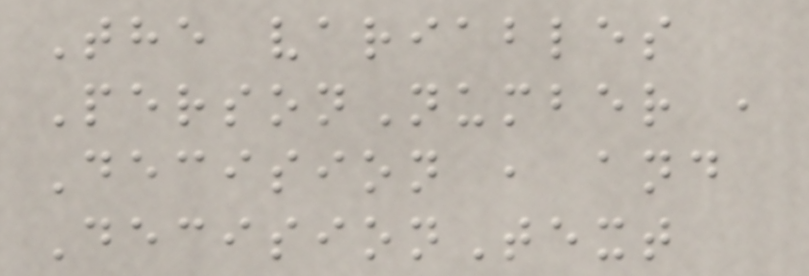The variables
PersonNumber ,
Decision , and
DecisionText
